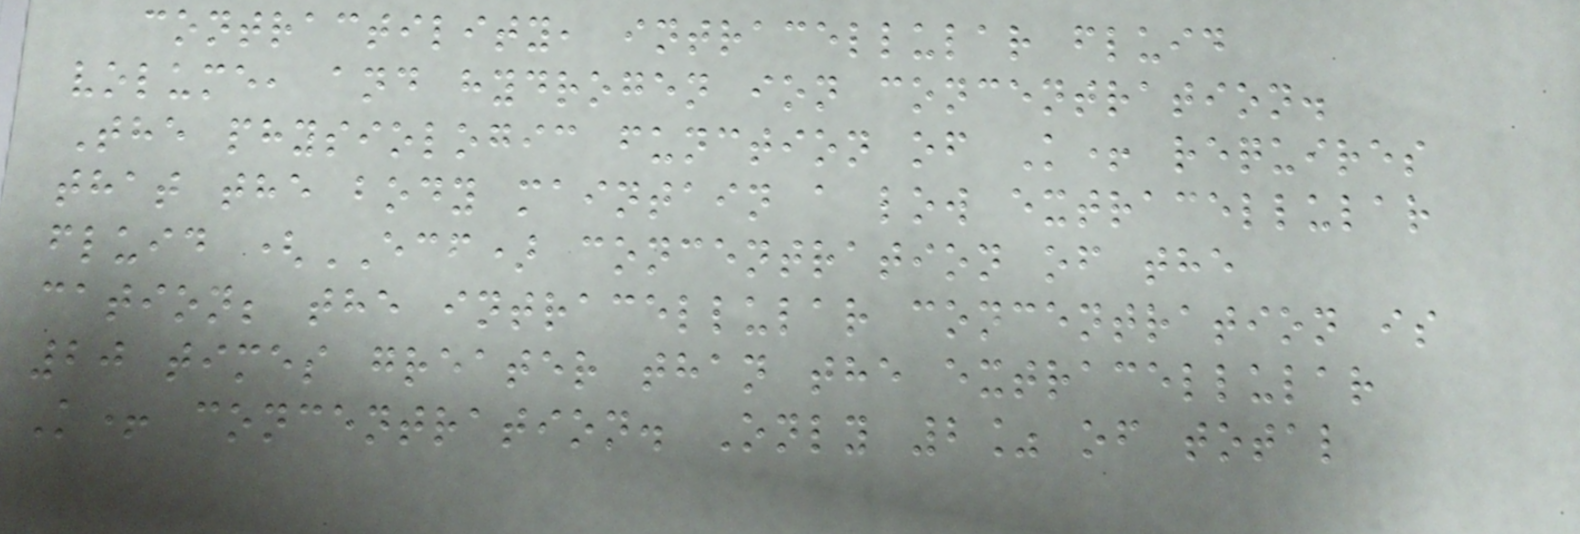contractility, intracellular fluid
volume, and hydrogen ion concentration.
The physiologic function of K+ requires
that the body maintain a low extracellular
fluid (ECF) concentration of the
cation; the intracellular concentration is
20 times greater than the extracellular
K+ concentration. Only 2% of total
